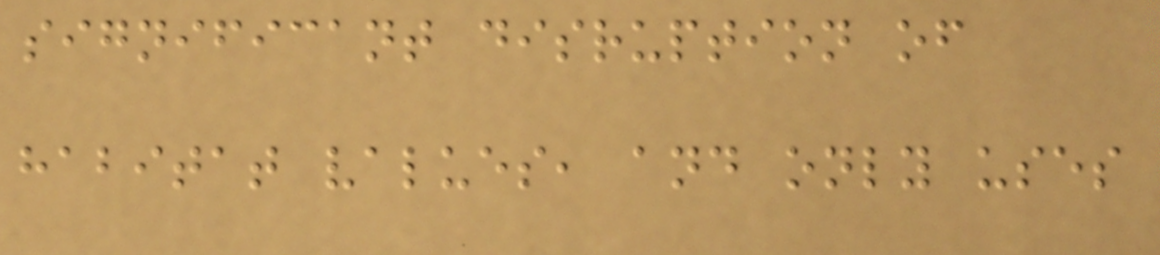significant disruption of
habitat values, and only uses
